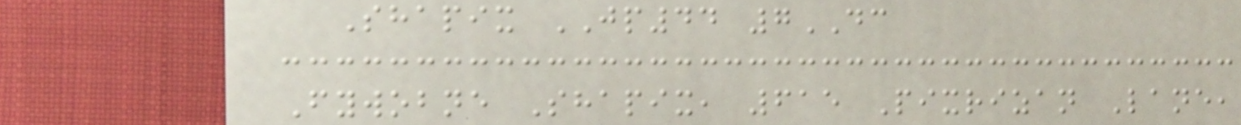Shapix JP44 7DC
Fywobne Shapix, 615 Pixrizan Lane,
